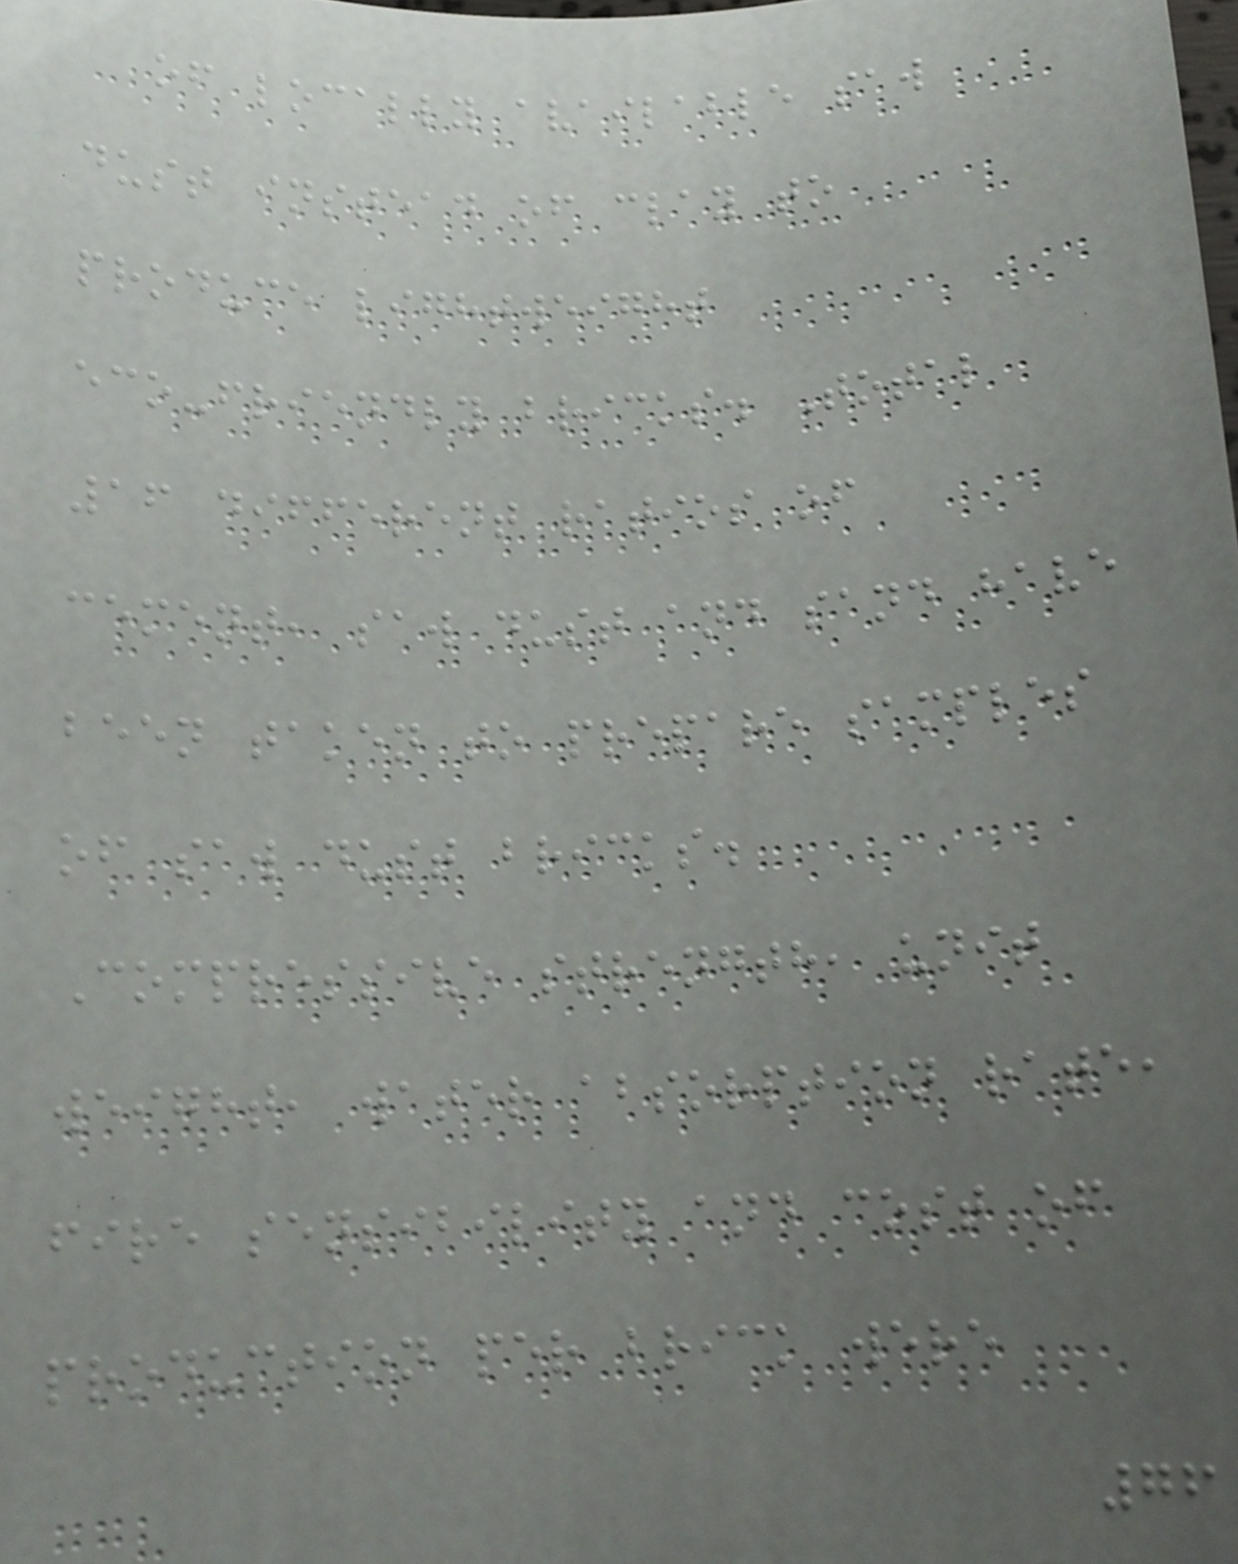of locally available saw
dust instead of clay to
produce lightweight
eco-friendly bricks. Total
16 different ratios of
cement, saw dust and sand have
been taken to prepare samples
of saw dust bricks.
Compressive strength, unit
weight, water absorption rate,
fire sensibility and cost of
production per brick were
76
